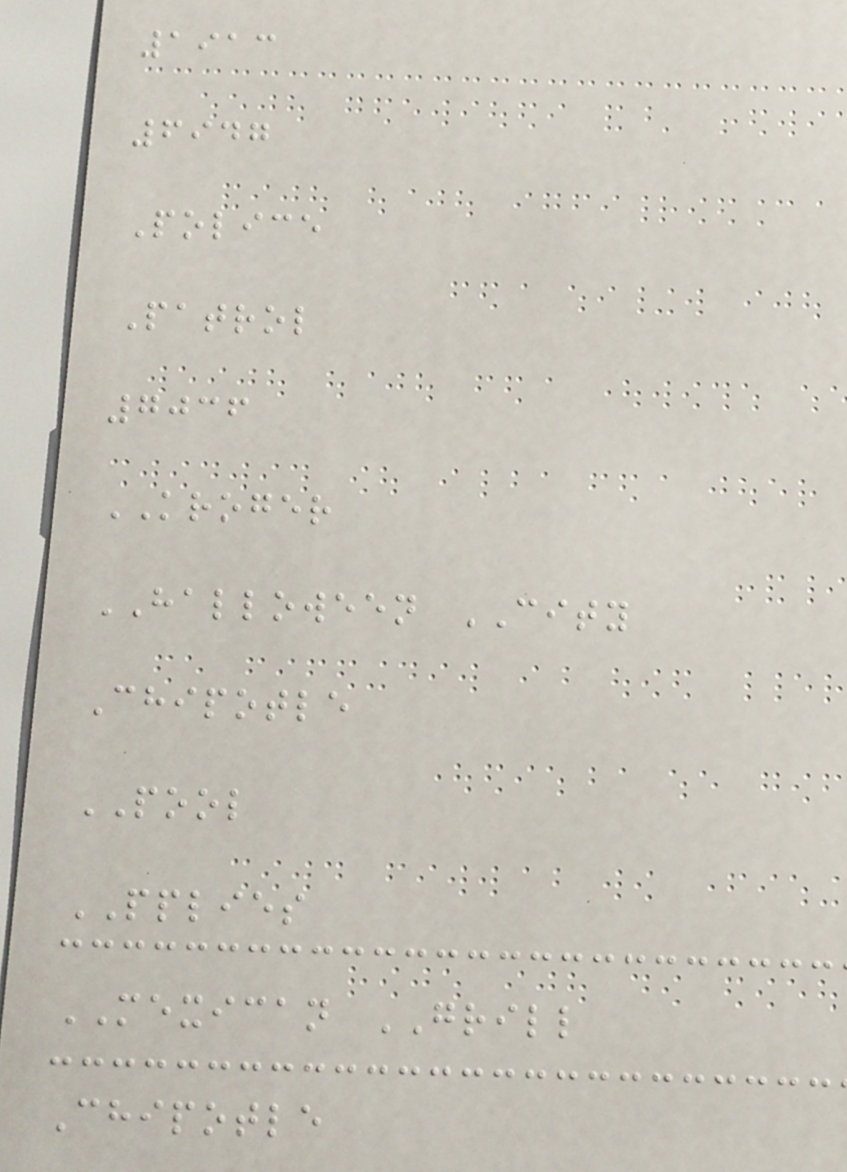1913
6947
Police
Patrol
7036
KROGER
HALLOWEEN CITY
Chipotle
POOL
PPLIES
MEXICAN GRILL
Chipotle
